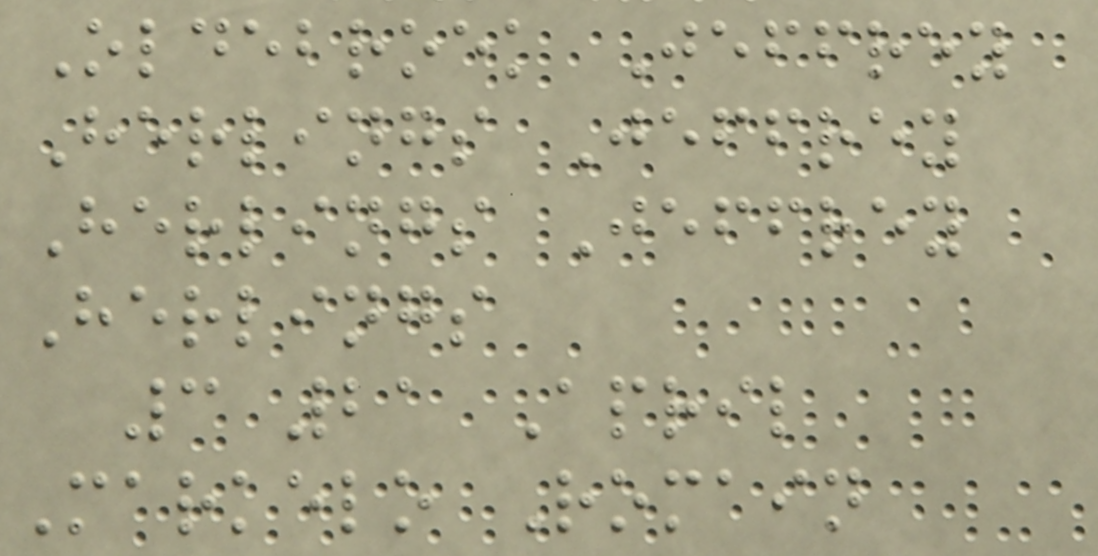Oldebroek Jeffrey
Herlings Jeffrey
Herlings Jeffrey
Herlings
3 21 April
Markelo Romain
